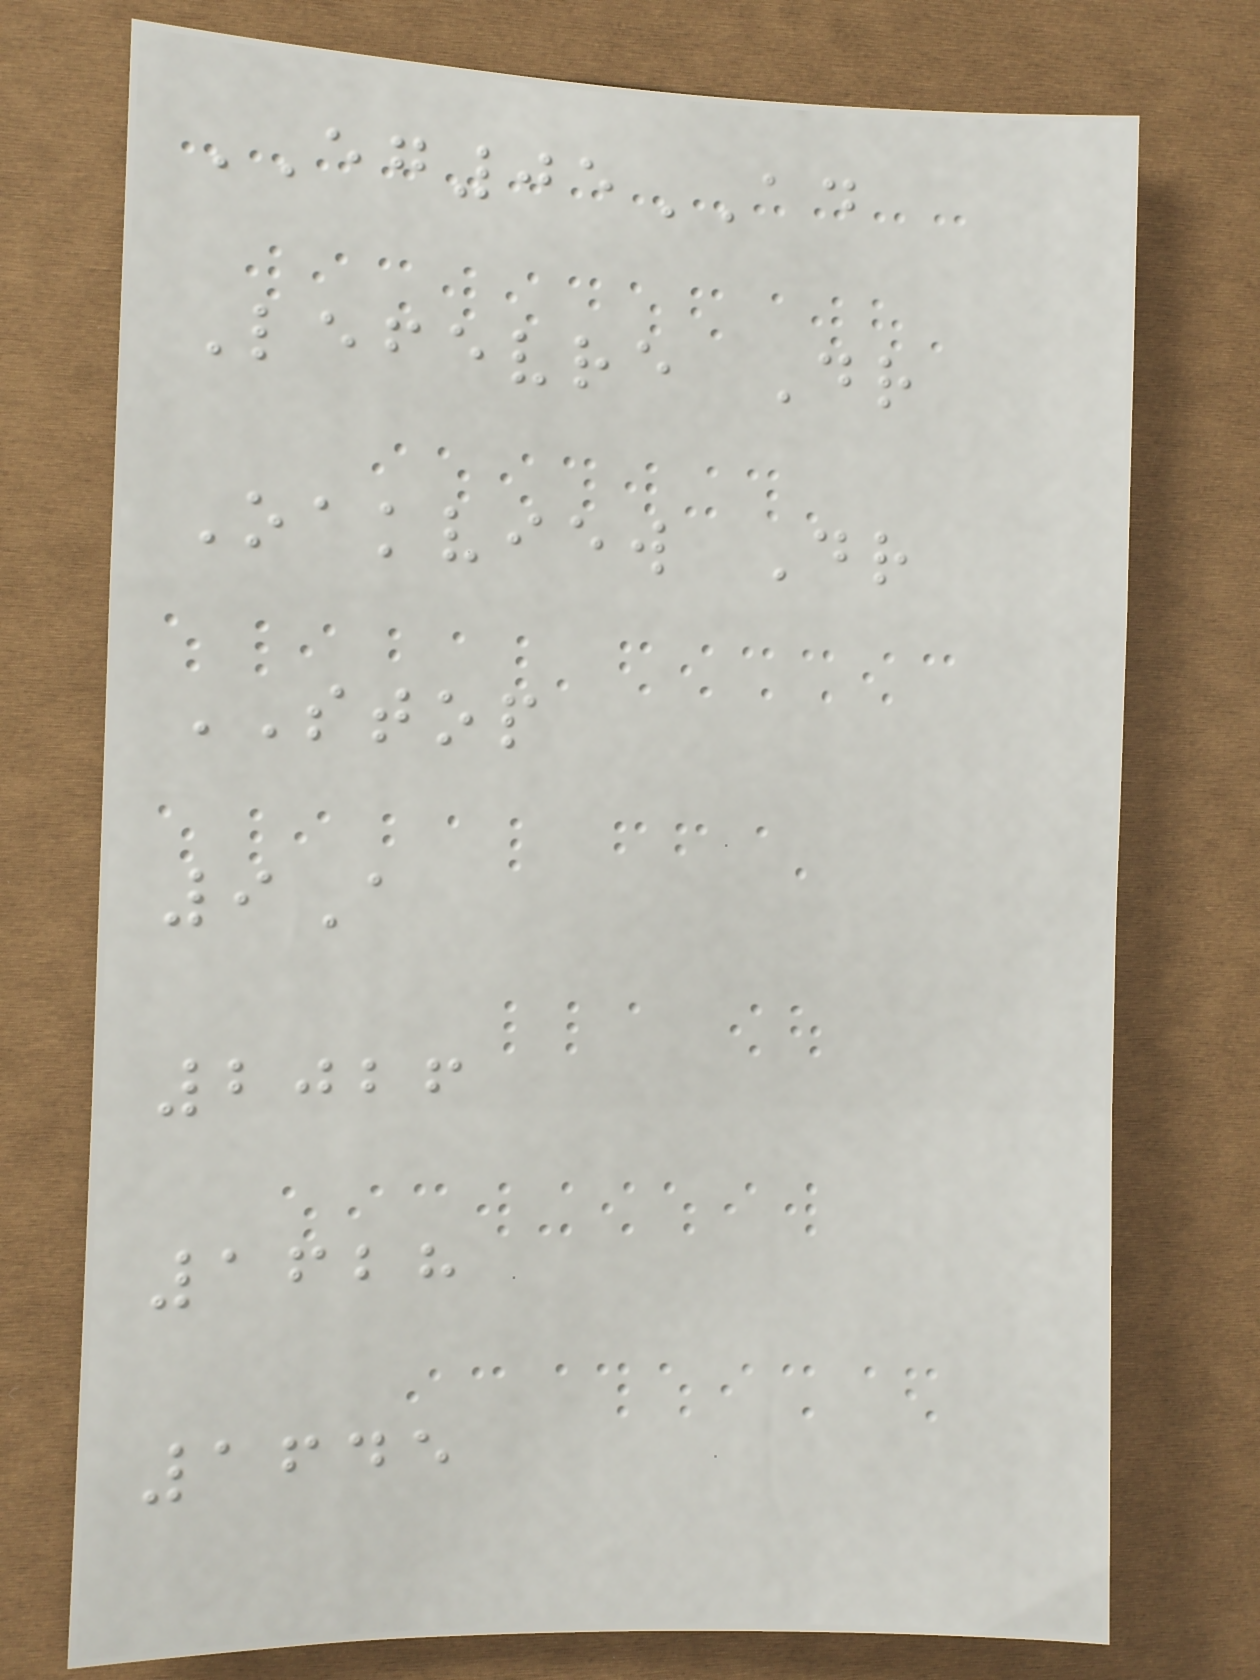EG05AD
Lefevre Dr
Oakview Dr
STOP
9A
2026
1628
1645
